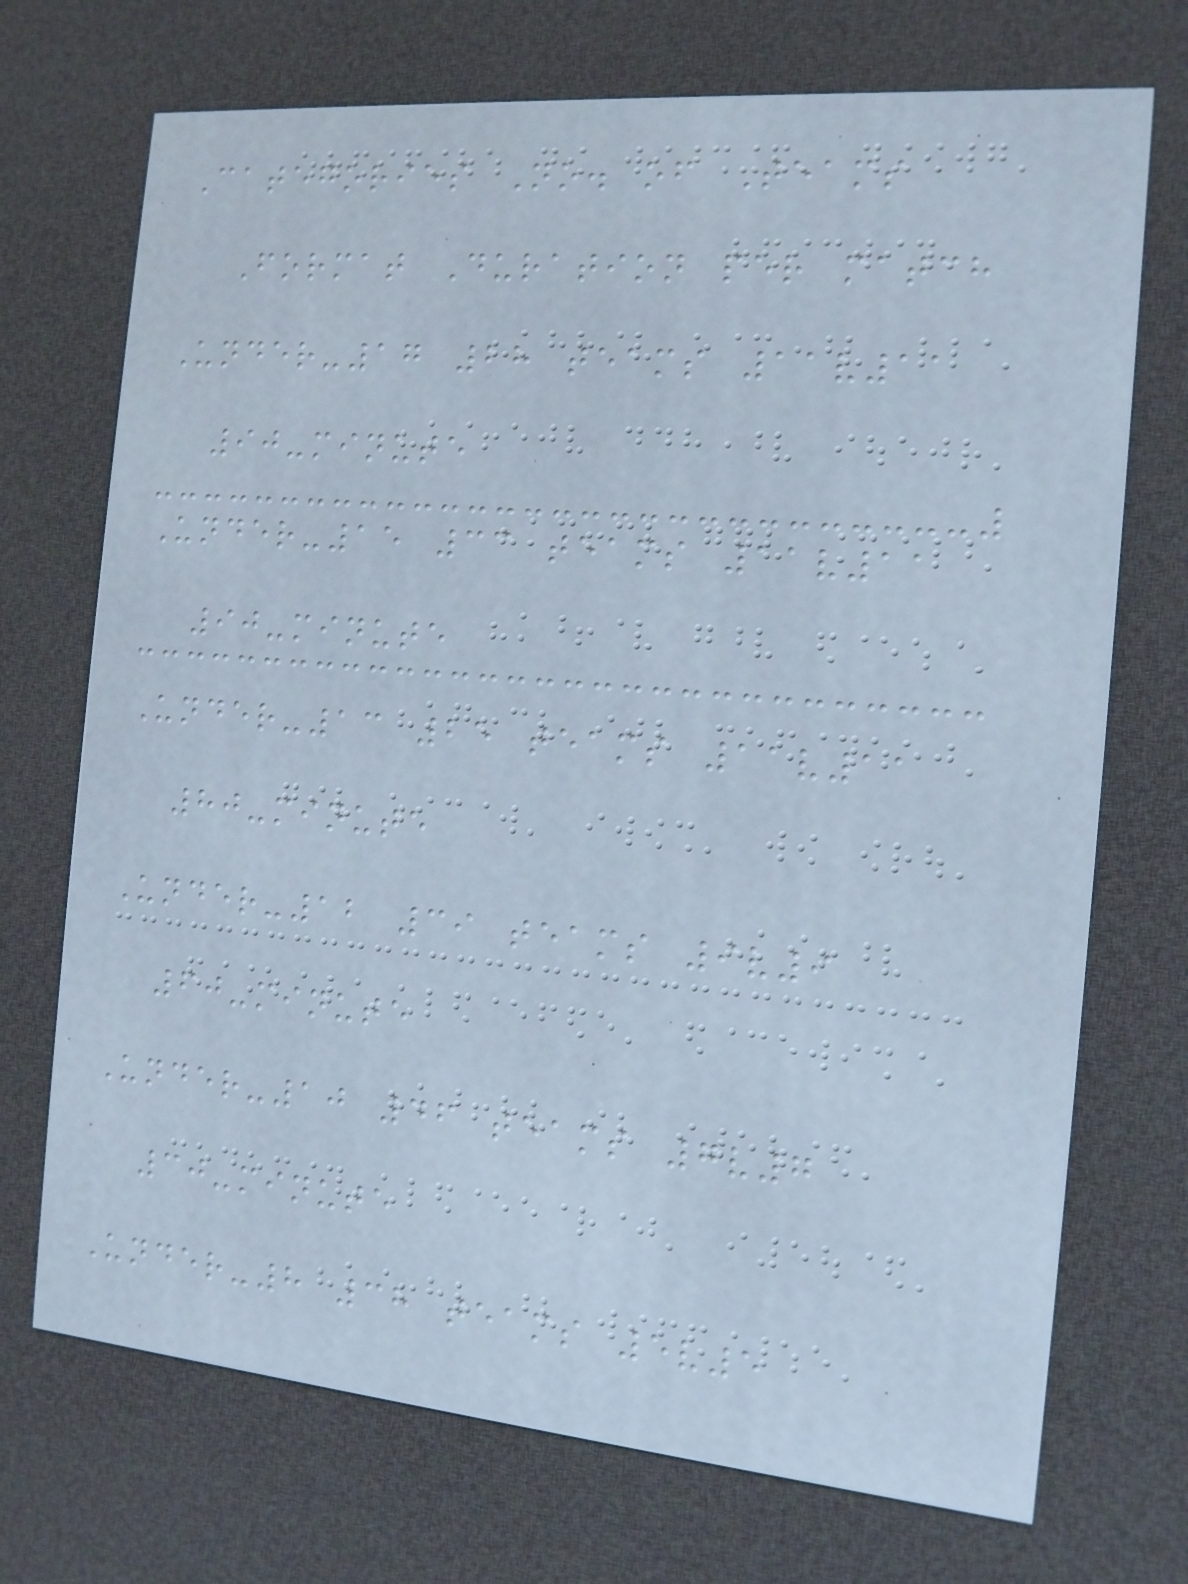Categories No. of Teams
Format Duration per match
Under-17 28 teams 11v11
90-minute
Under-15 33 teams 11v11
90-minute
Under-13 25 teams 11v11
80-minute
Under-12 39 teams 9v9
60-minute
Under-10 46 teams 7v7
30-minute
Under-8 38 teams 5v5
